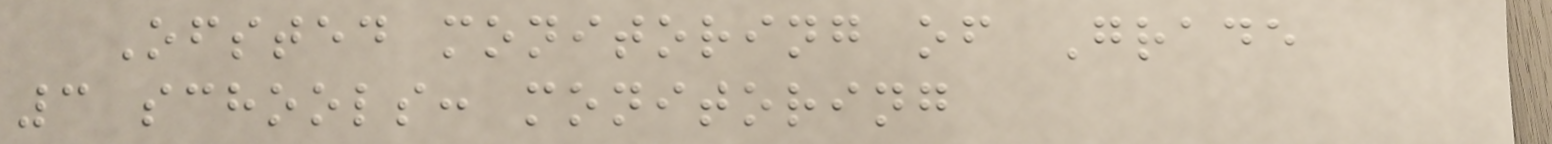Ofsted monitoring of Grade
3 schools: monitoring
